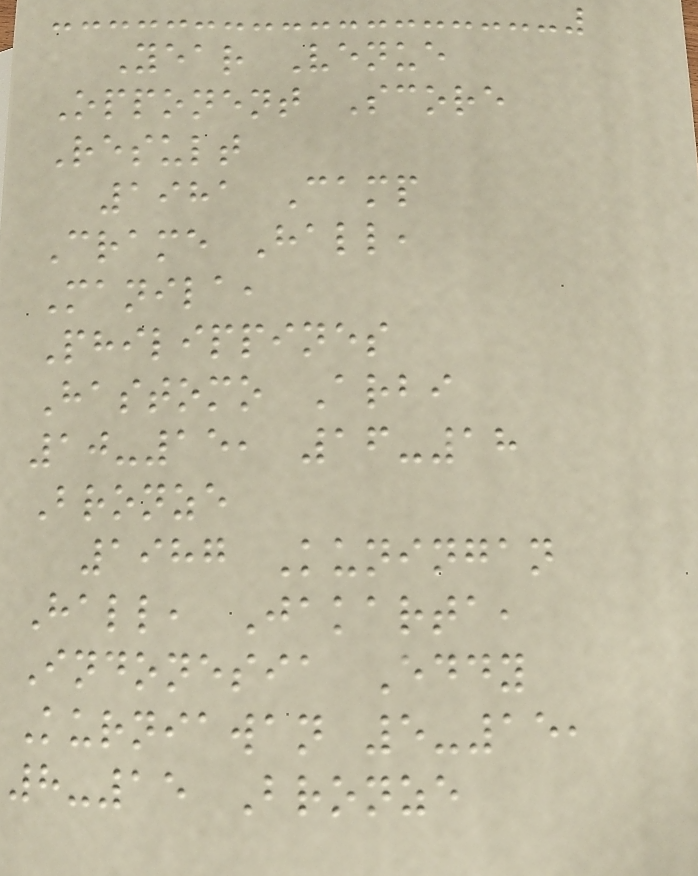Year Venue
Opponent Score
Result
1981 Camp
Crame Hall,
Manila,
Philippines
Hastomo Arbi
10-15, 16-18
Bronze
1987 Kuningan
Hall, Jakarta,
Indonesia Eddy
Kurniawan 5-15,
8-15 Bronze
